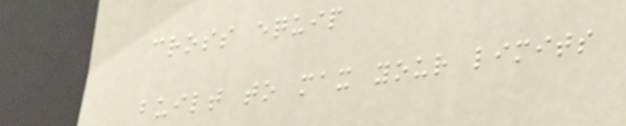cross equip
built to max your limits
